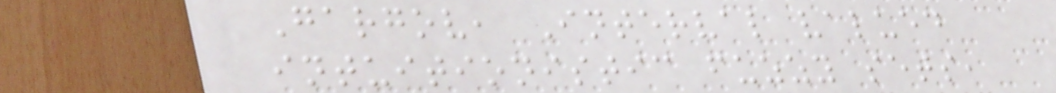Gargov, Interval valued
intuitionistic fuzzy sets,
